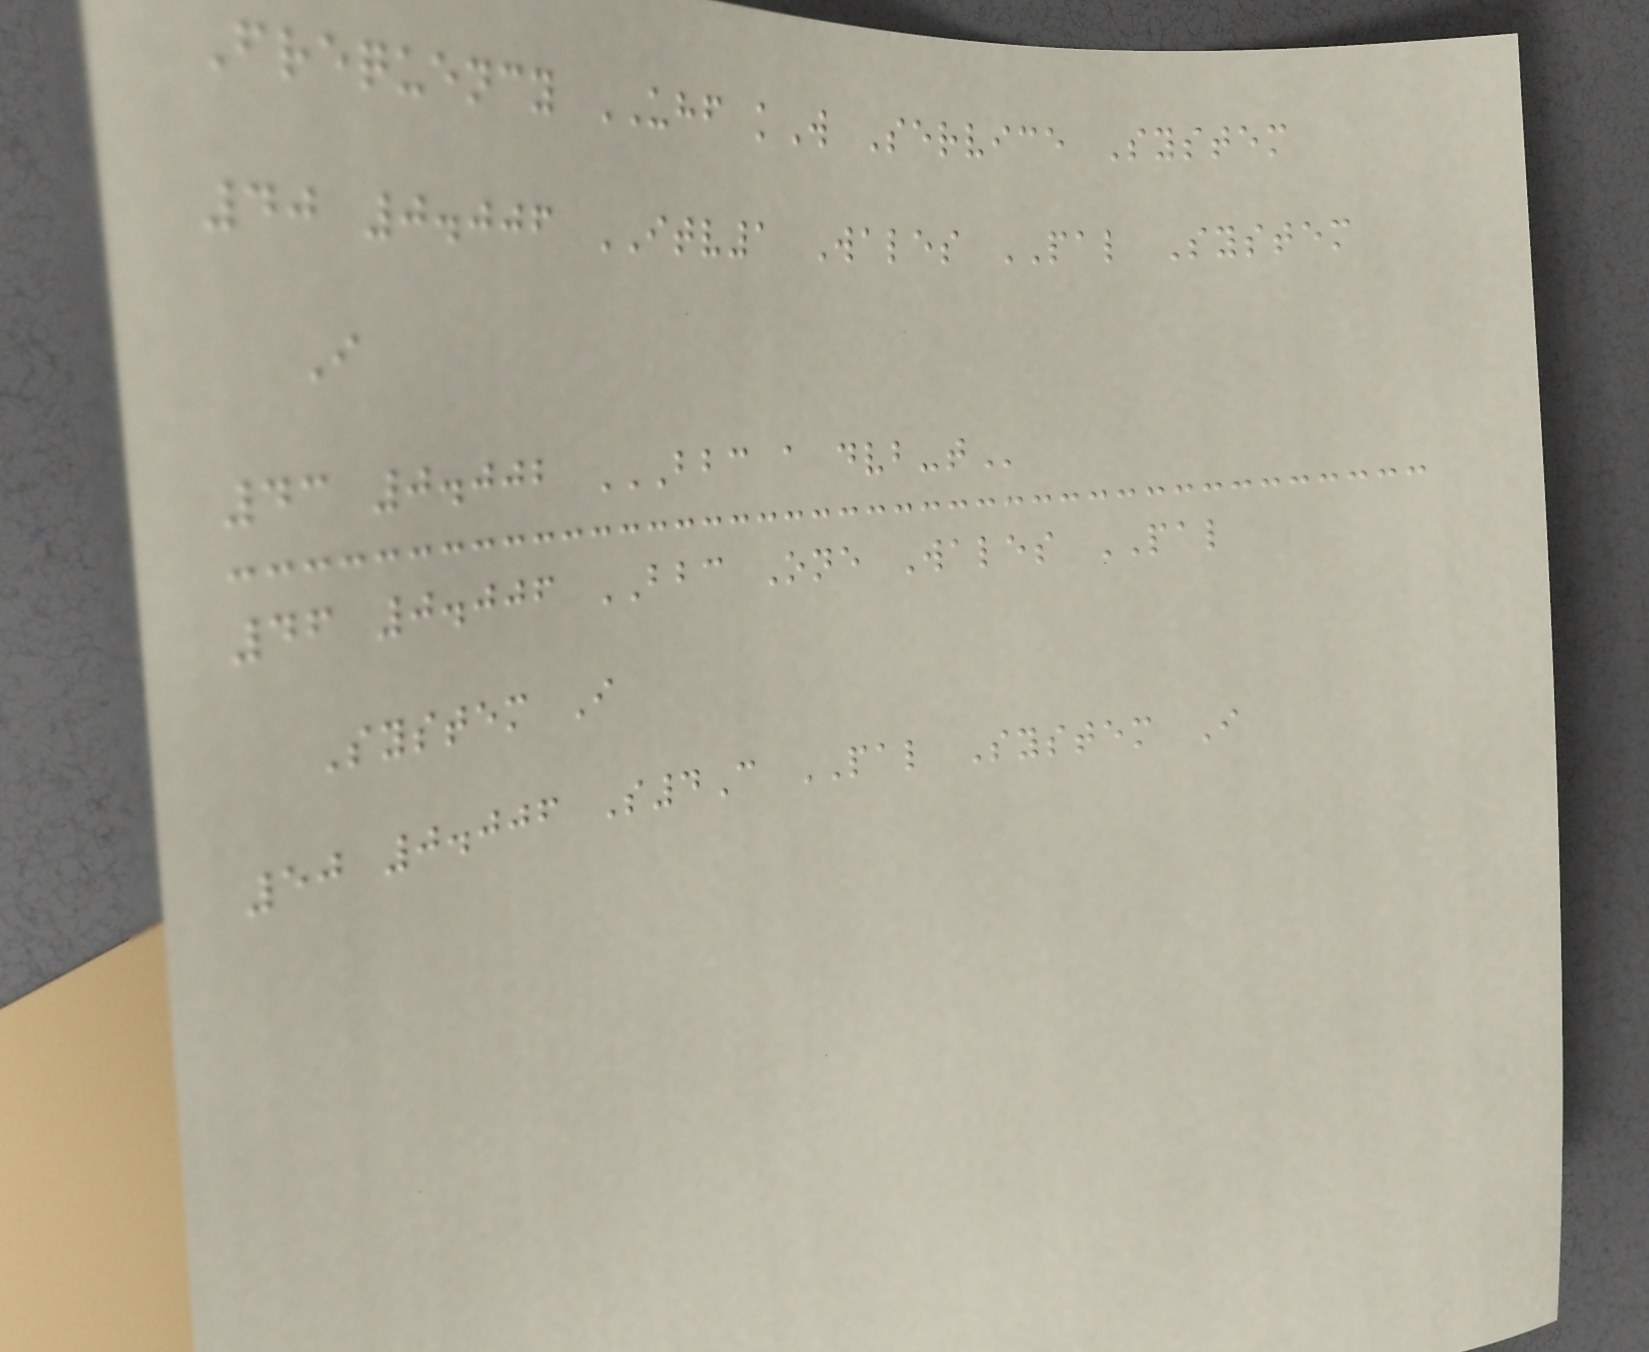Frequency UHF kW Service System
40 0.006 ITV1 Wales PAL System
I
43 0.002 BBC A DVB-T
46 0.006 BBC One Wales PAL
System I
50 0.006 S4C PAL System I
